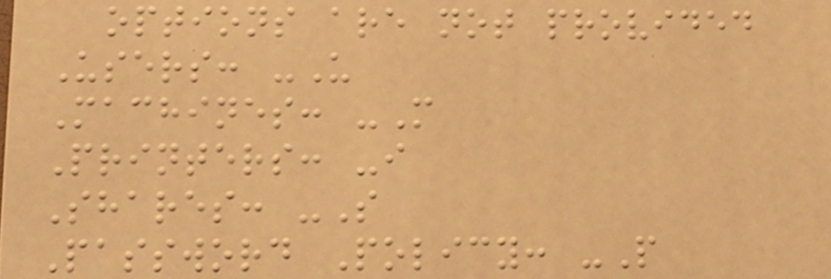options are not provided
Users: -U
Machines: -M
Printers: -i
Shares: -S
Password Policy: -P
